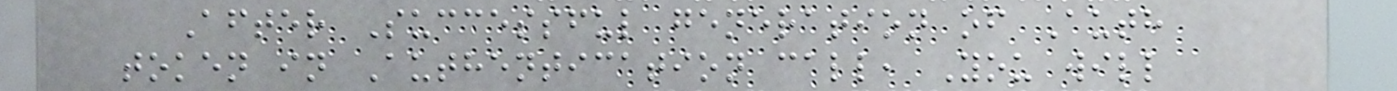After Successful generation of Auth
token in Authentication call, You will
